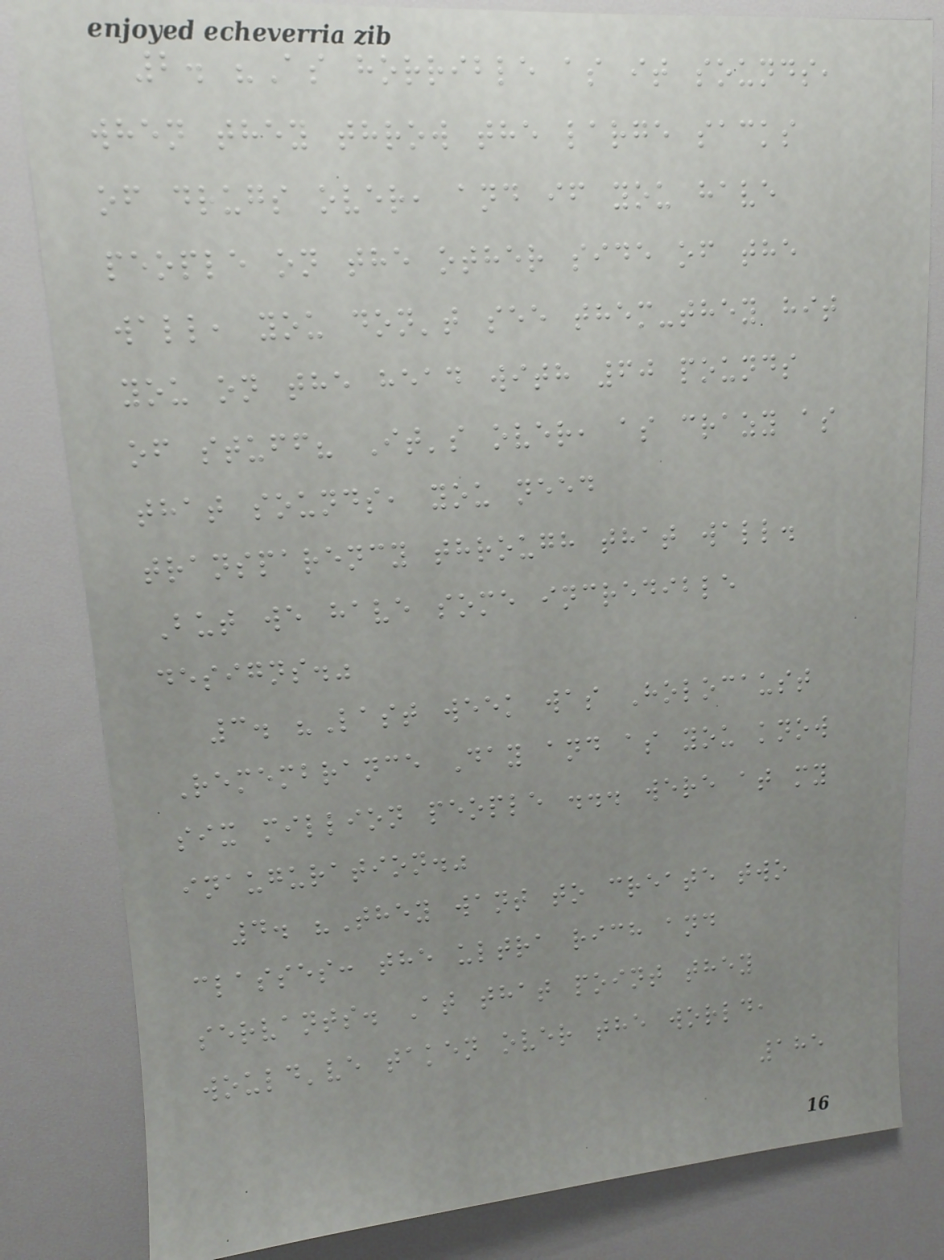2. "As horrible as it sounds,
when they throw the large sacks
of drugs over, and if you have
people on the other side of the
wall, you don't see them-they hit
you on the head with 60 pounds
of stuff? It's over, as crazy as
that sounds, you need
transparency through that wall.
But we have some incredible
designs."
3. "Last week was Holocaust
Remembrance Day and as you know
six million people ... were at my
inauguration."
4. "They want to create two
classes: the ultra rich and
servants. At that point they
would've taken over the world,
185
